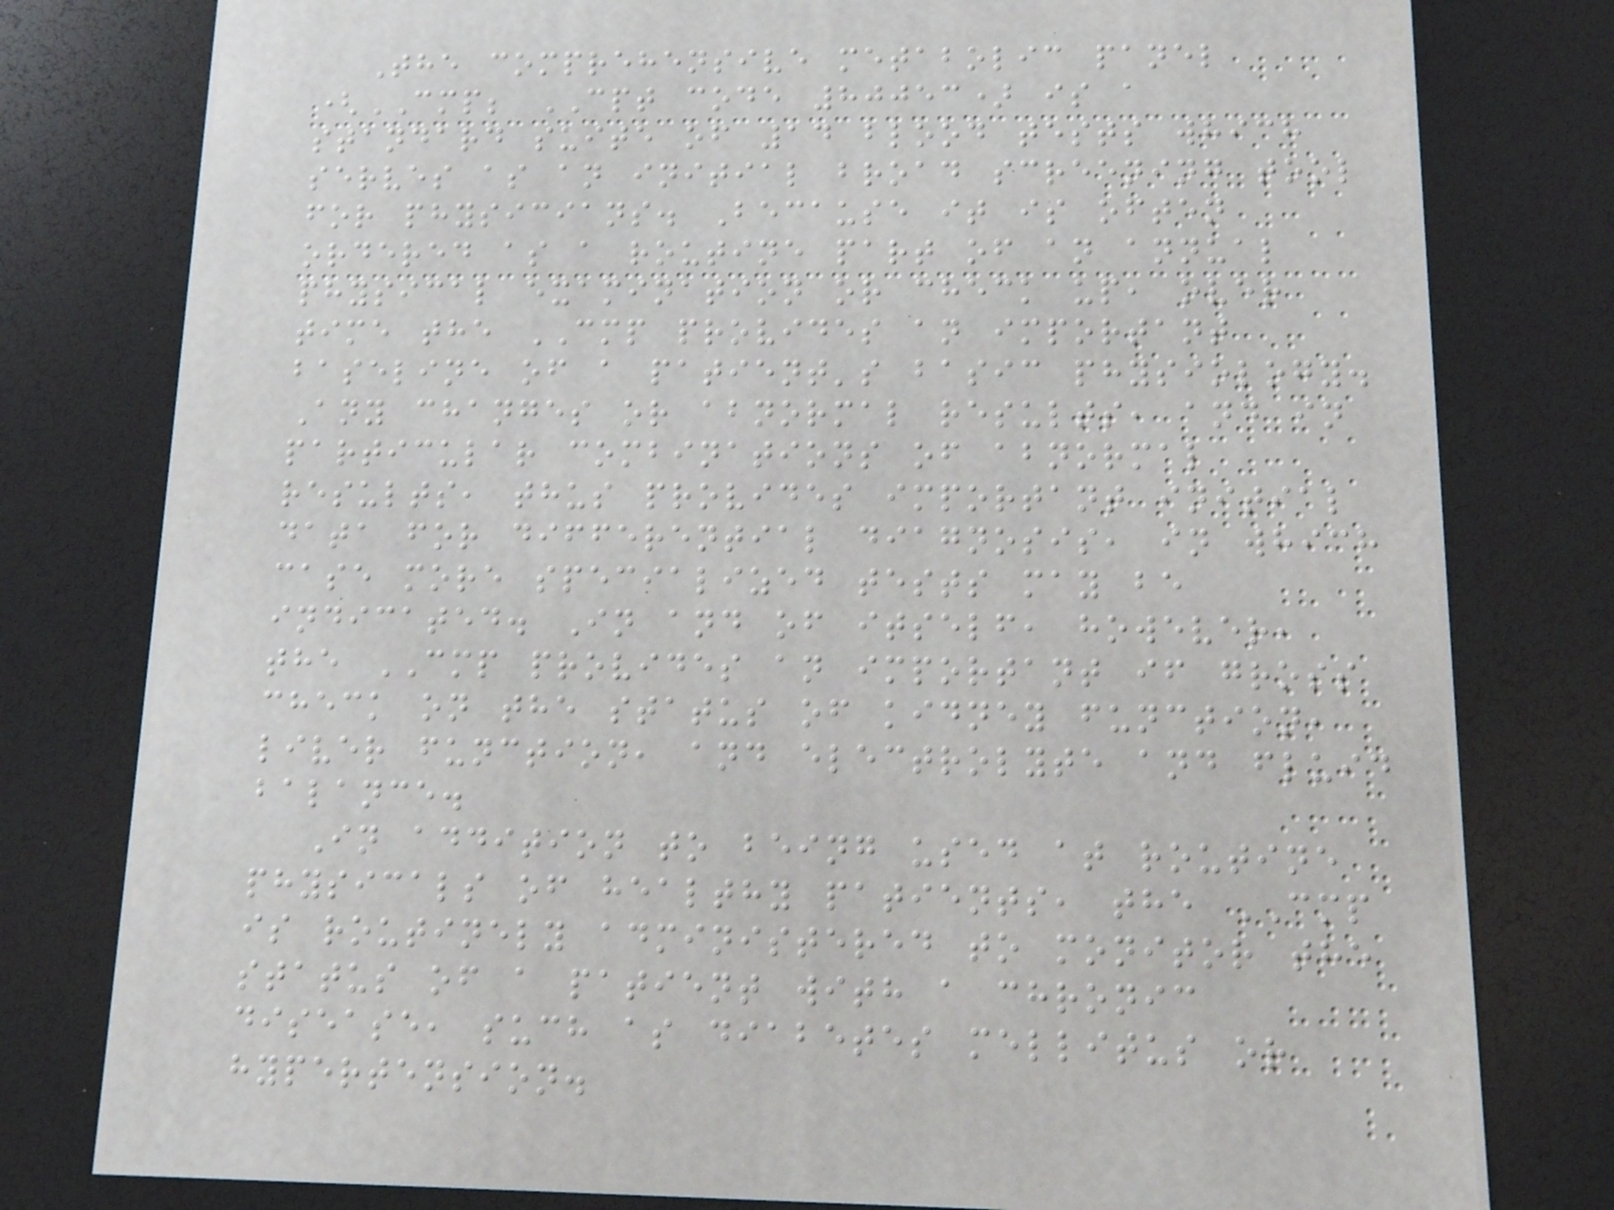The comprehensive metabolic panel
(CMP; CPT code 80053) is a
standard suite of 14 blood tests which
serves as an initial broad screening tool
for physicians. Because it is often
ordered as a routine part of an annual
physical examination or check up, over
time the CMP provides an important
baseline of a patient's basic physiology.
Any changes or abnormal results, and in
particular combinations of abnormal
results, thus provides important initial
data for differential diagnosis, in which
case more specialized tests may be
indicated. In and of itself, however,
the CMP provides an important if gross
check on the status of kidney function,
liver function, and electrolyte and fluid
balance.
In addition to being used at routine
physicals of healthy patients, the CMP
is routinely administered to monitor the
status of a patient with a chronic
disease, such as diabetes mellitus or
hypertension.
